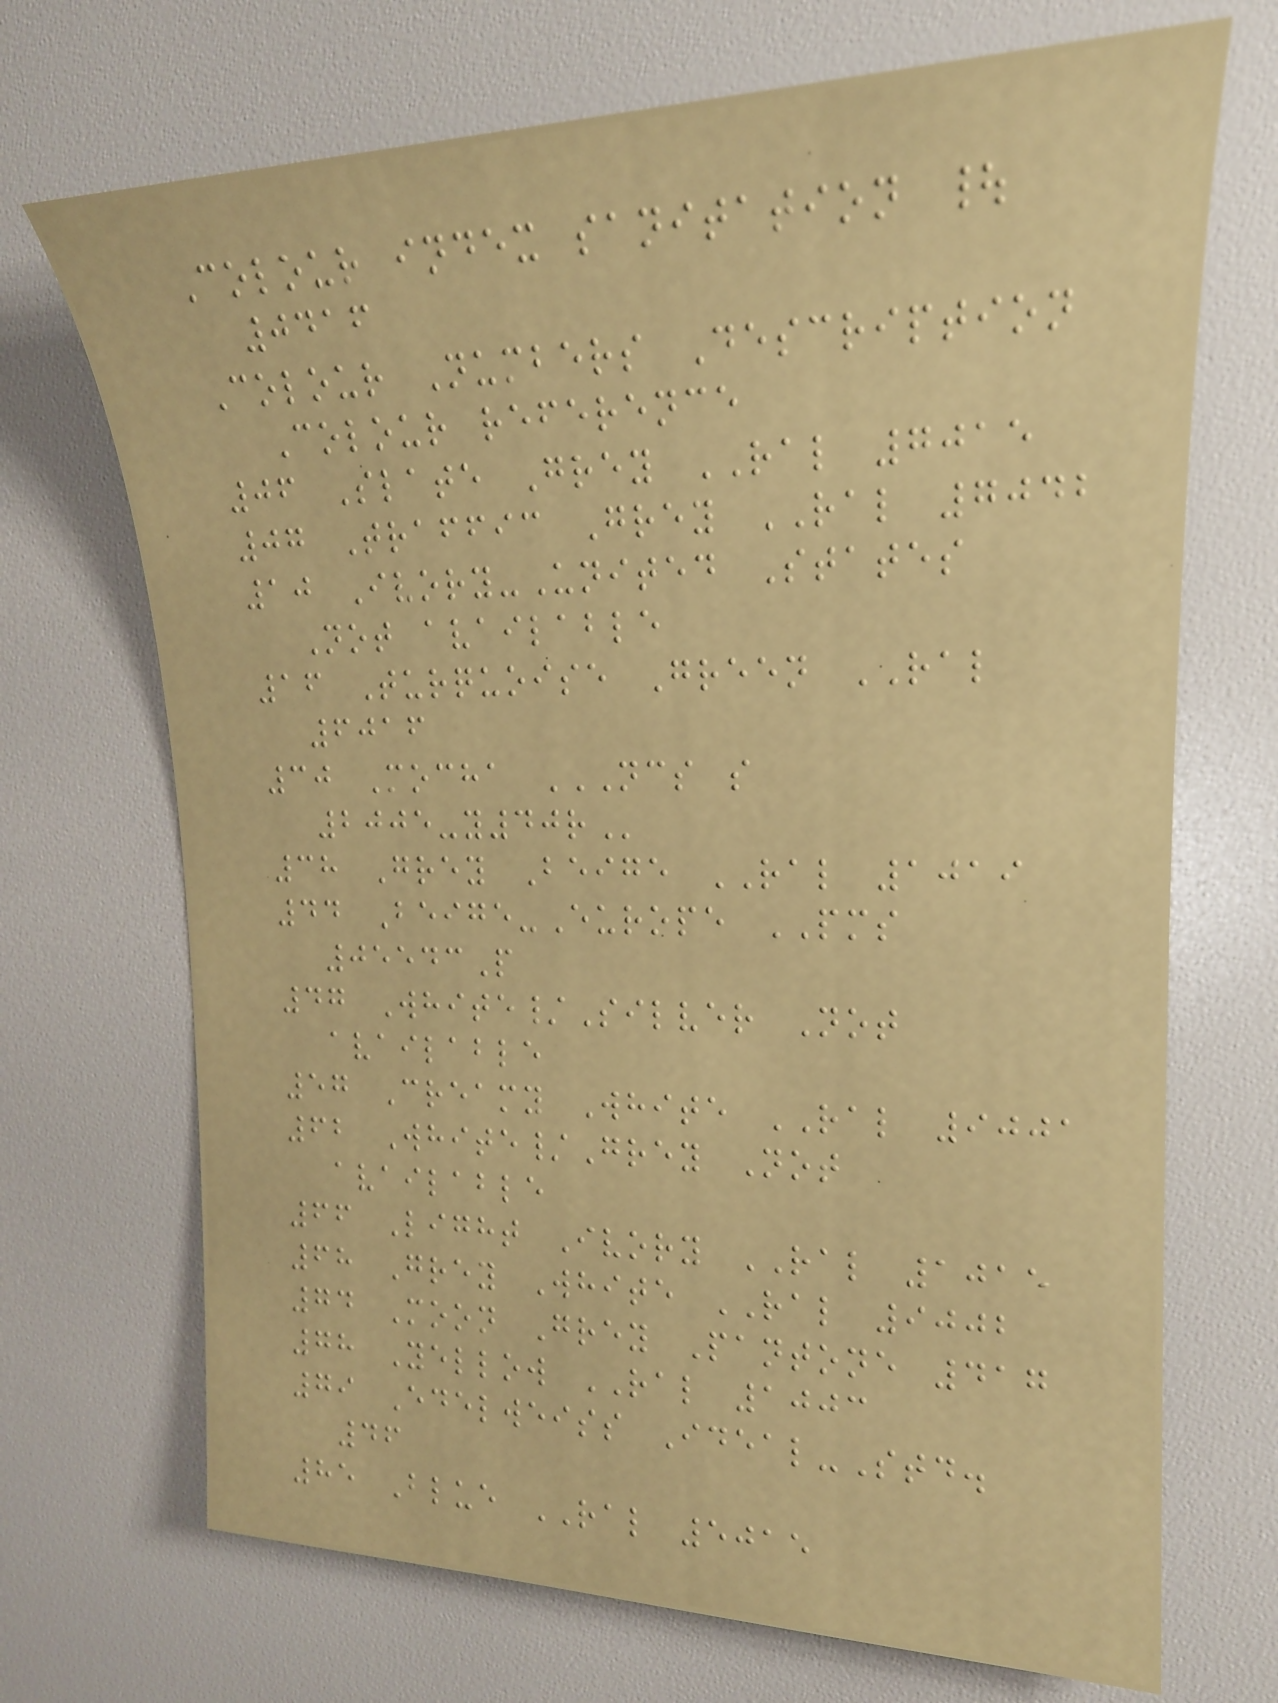Colour index sanitation |
0416
Colour Numbers Description
Colour reference
06 Slate Grey RAL 7015
07 Traffic Grey RAL 7042
10 Ivory-United States
Not available
16 Turquoise Green RAL
6016
30 Mocha NCS S
2005-Y40R
38 Grey Beige RAL 1019
44 Beige-Europe PMS
05543P
47 White/Silver Not
available
57 Creamy White RAL 9001
62 White/Grey Not
available
66 Light Ivory RAL 1015
68 Grey White RAL 9002
74 Moon Grey Pantone 417
78 Yellow RAL 1003
79 Edelweiss Ideal-Std.
46
85 Blue RAL 5015
